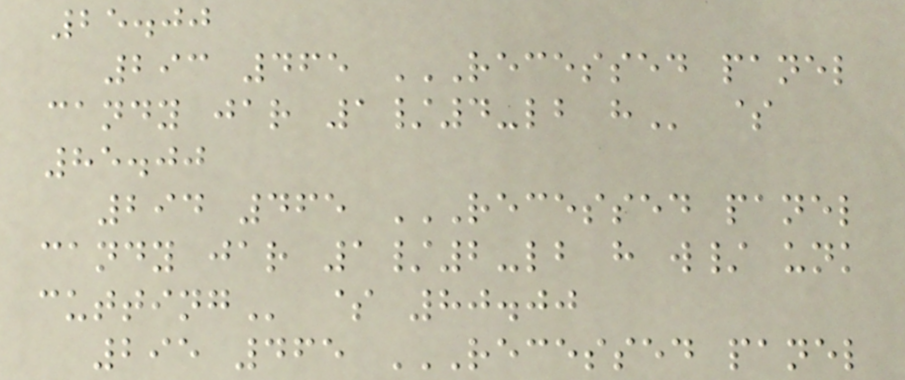25.00
293 465 RECESSED PANEL
CANDY JAR 1/4-LB H $
85.00
294 465 RECESSED PANEL
CANDY JAR 1/2-LB H W/ UNK
CUTTING $ 80.00
295 465 RECESSED PANEL
